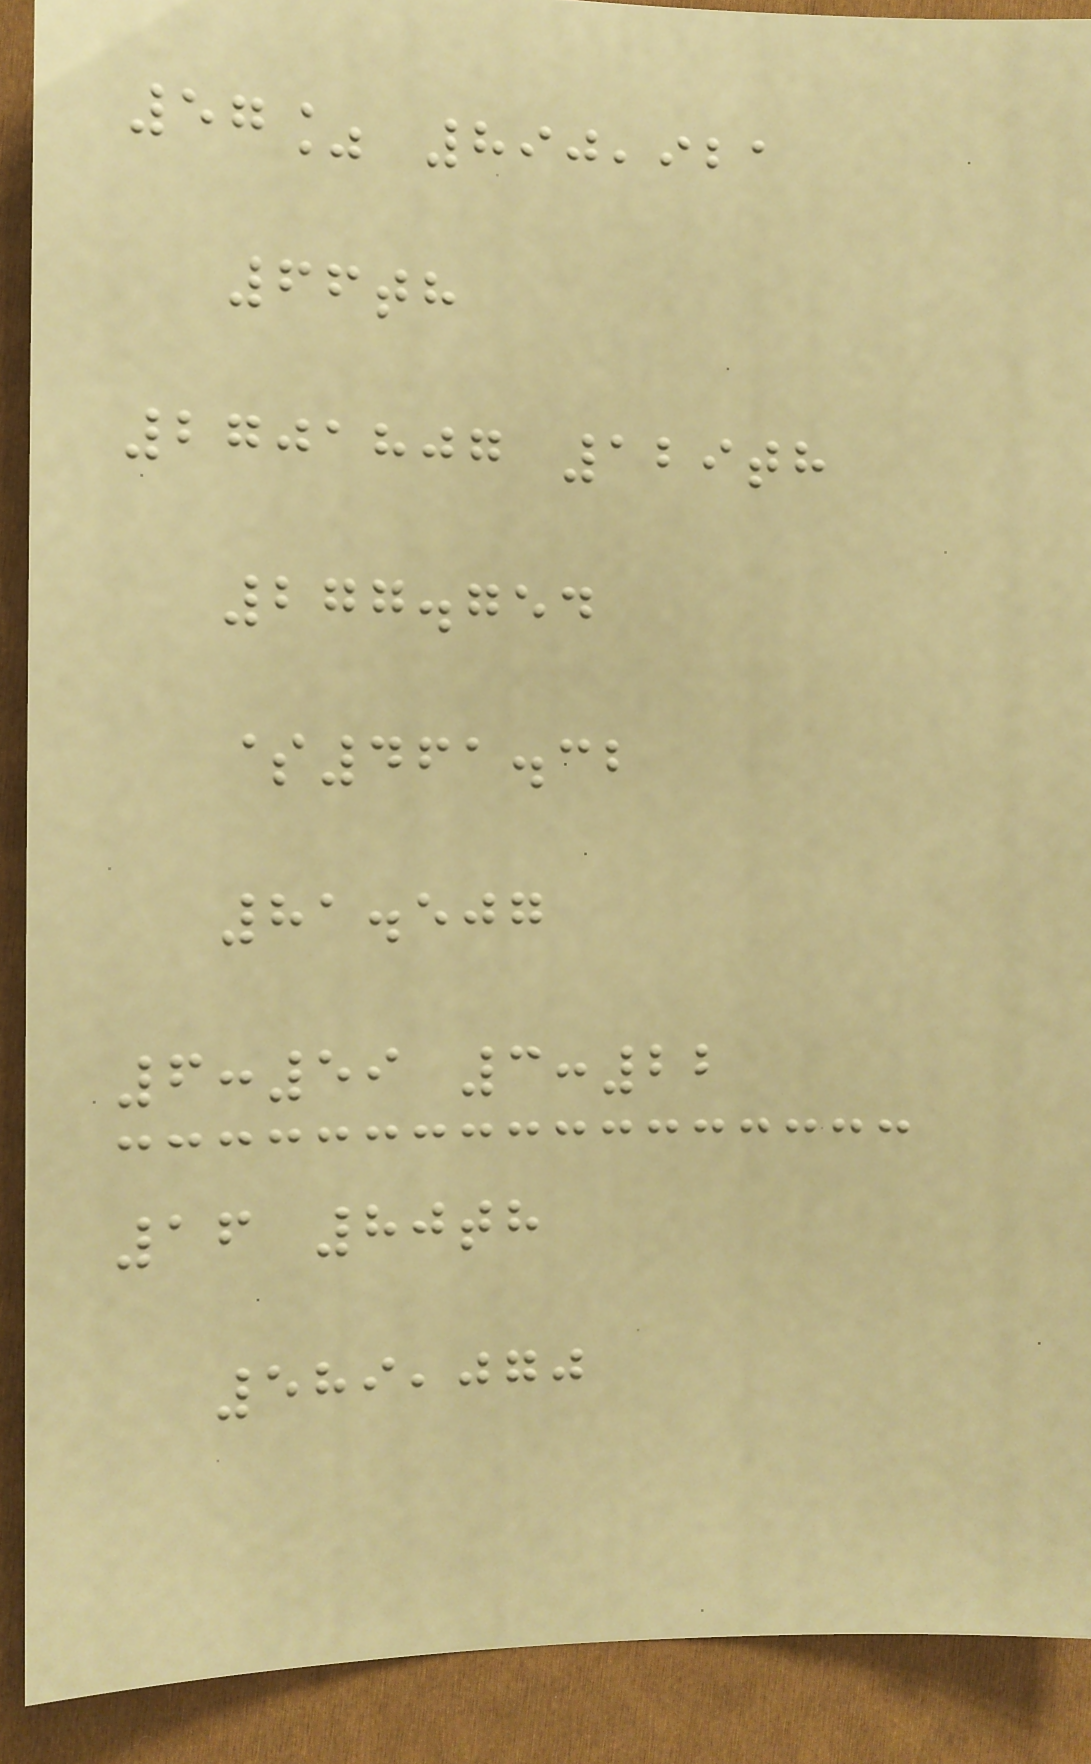57% 890,921
66th
2701807 129th
277.754
$461.32
81.507
6:59 3:22
16 80th
589,070
